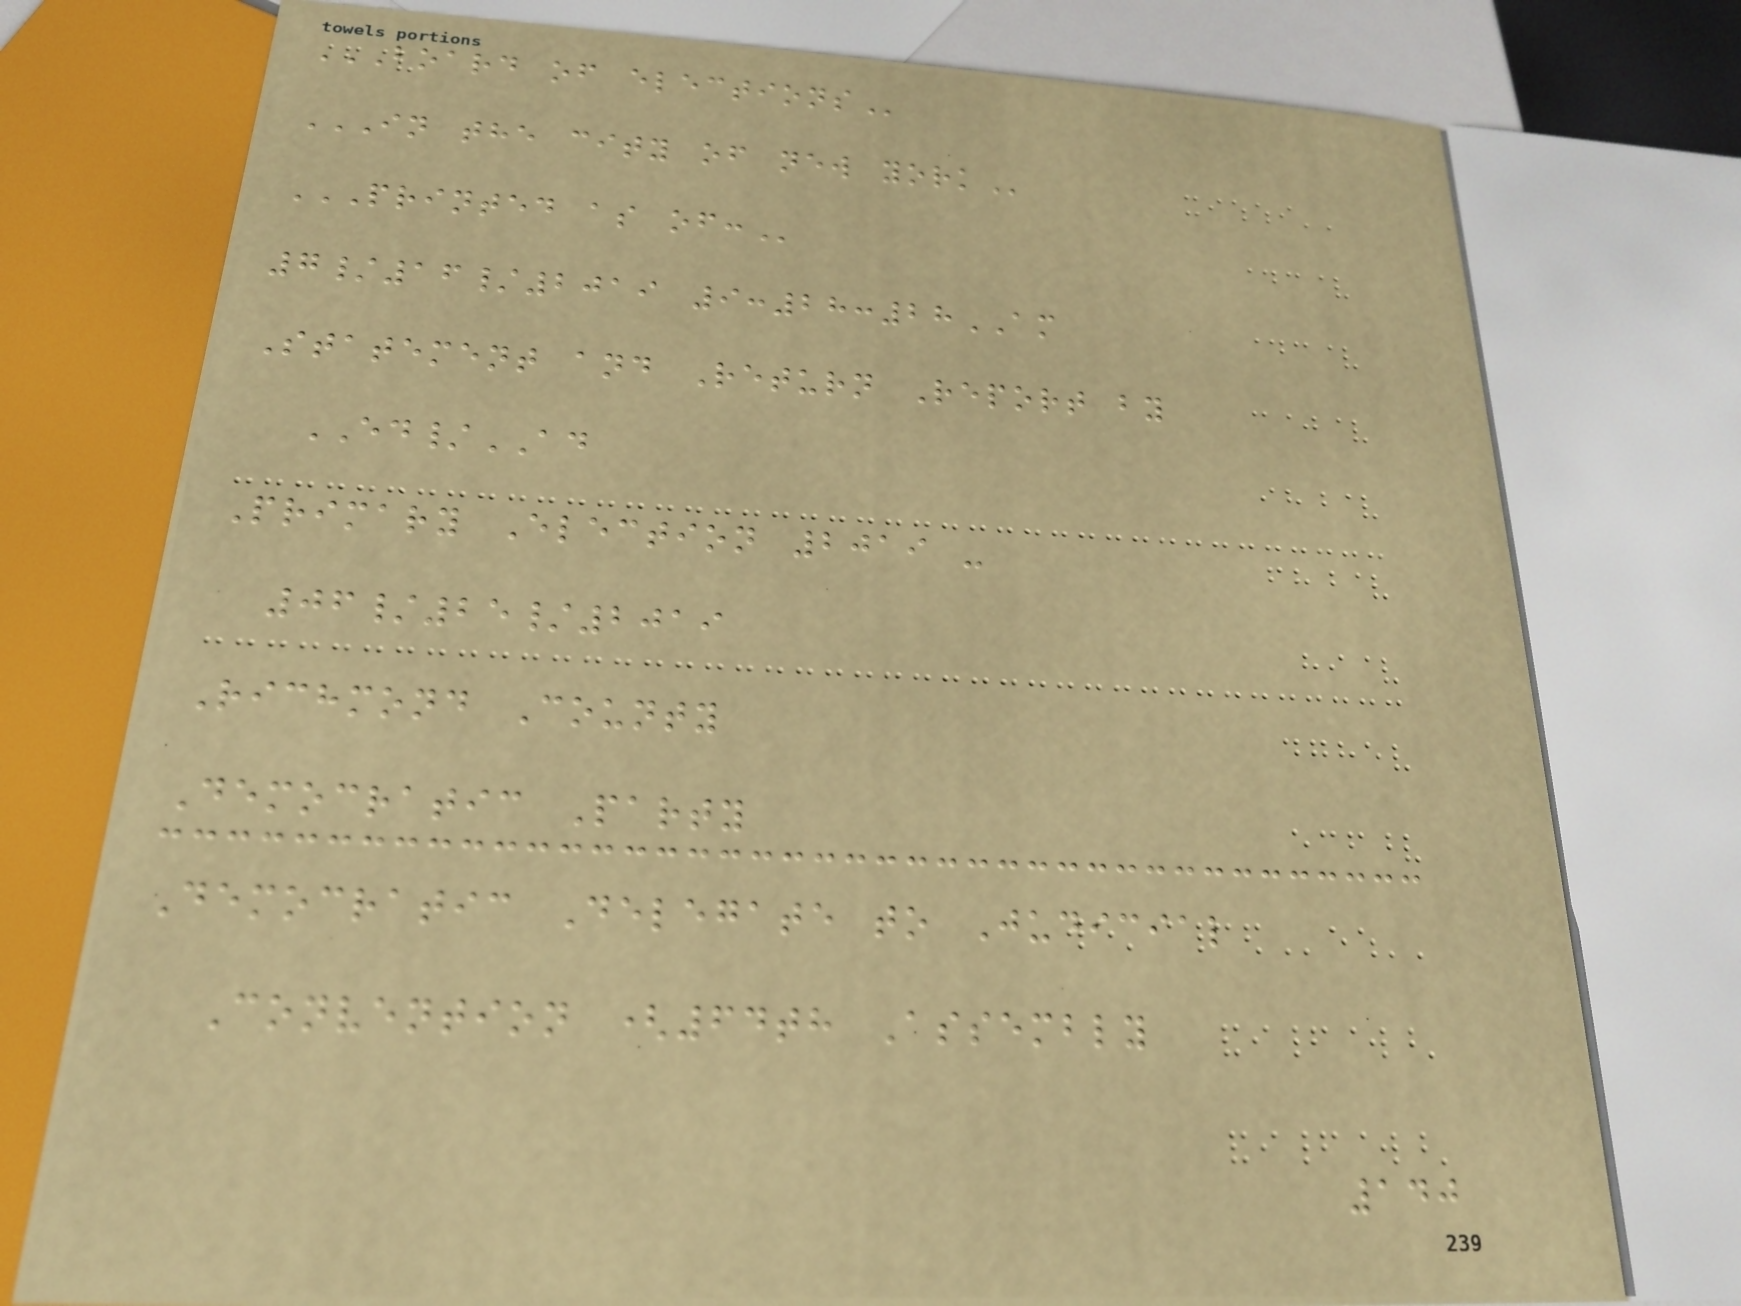BOARD OF ELECTIONS
IN THE CITY OF NEW YORK
PRINTED AS OF:
7/16/2019 9:28:28AM
Statement and Return Report by
ED/AD
Primary Election 2019 -
06/25/2019
Richmond County
Democratic Party
Democratic Delegate to Judicial
Convention (64th Assembly
140
